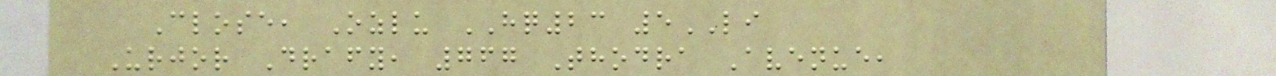Close, Ozlu HQ23 5LI
Urjor Drafy, 767 Thodra Avenue,
